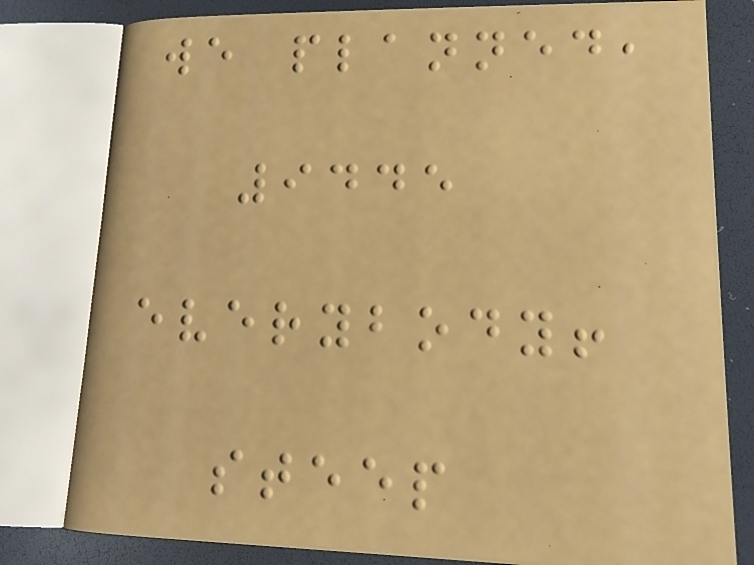we planned,
9445
everybody!
steep
